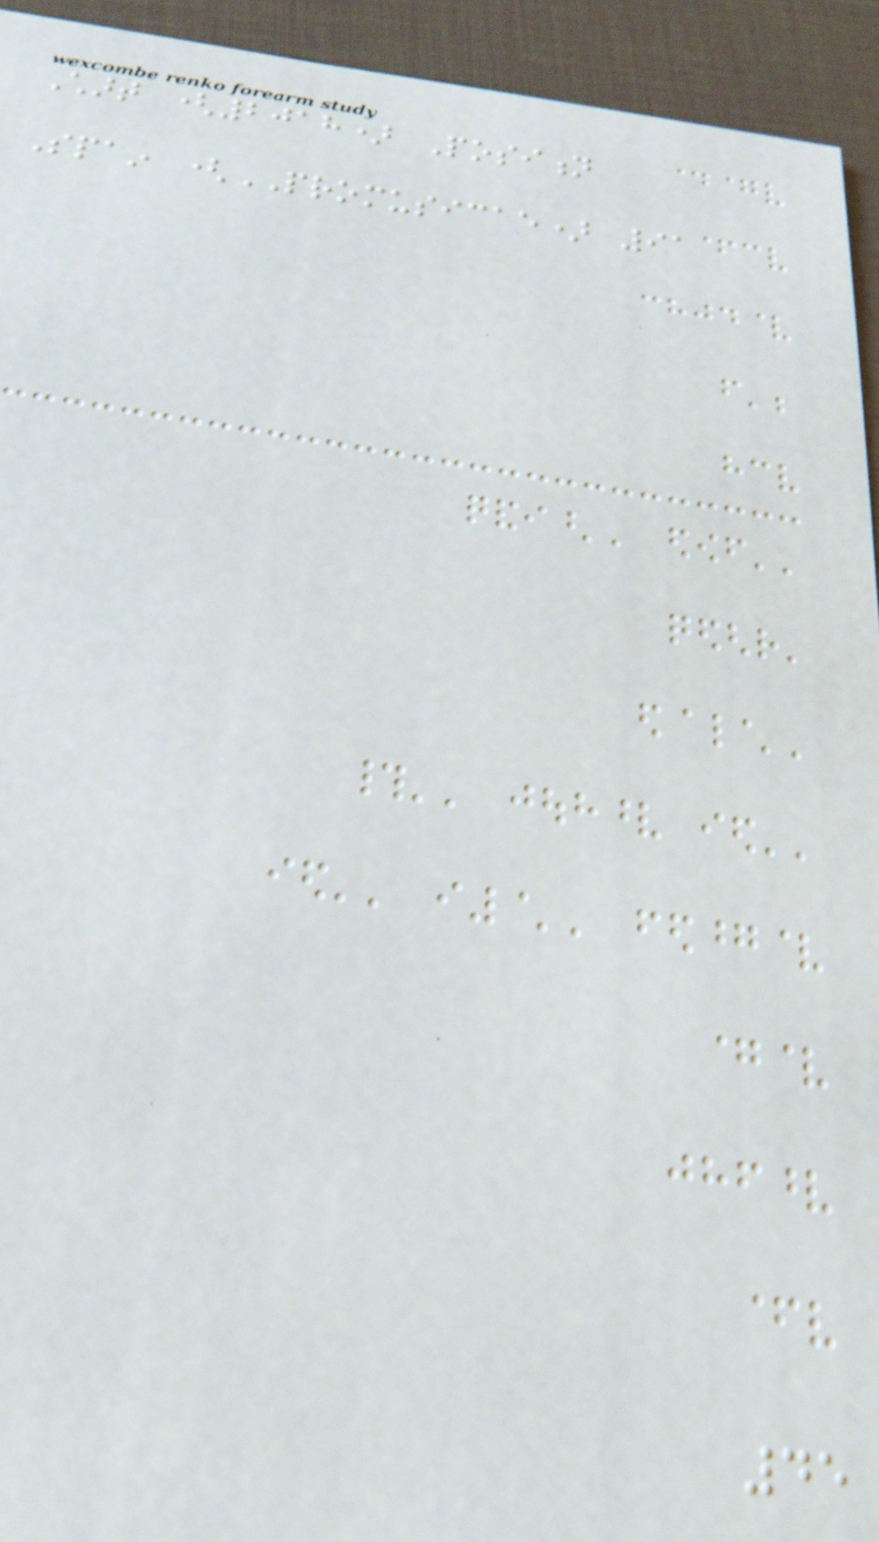Chart (2018) Position
Spain (PROMUSICAE) 91
45
